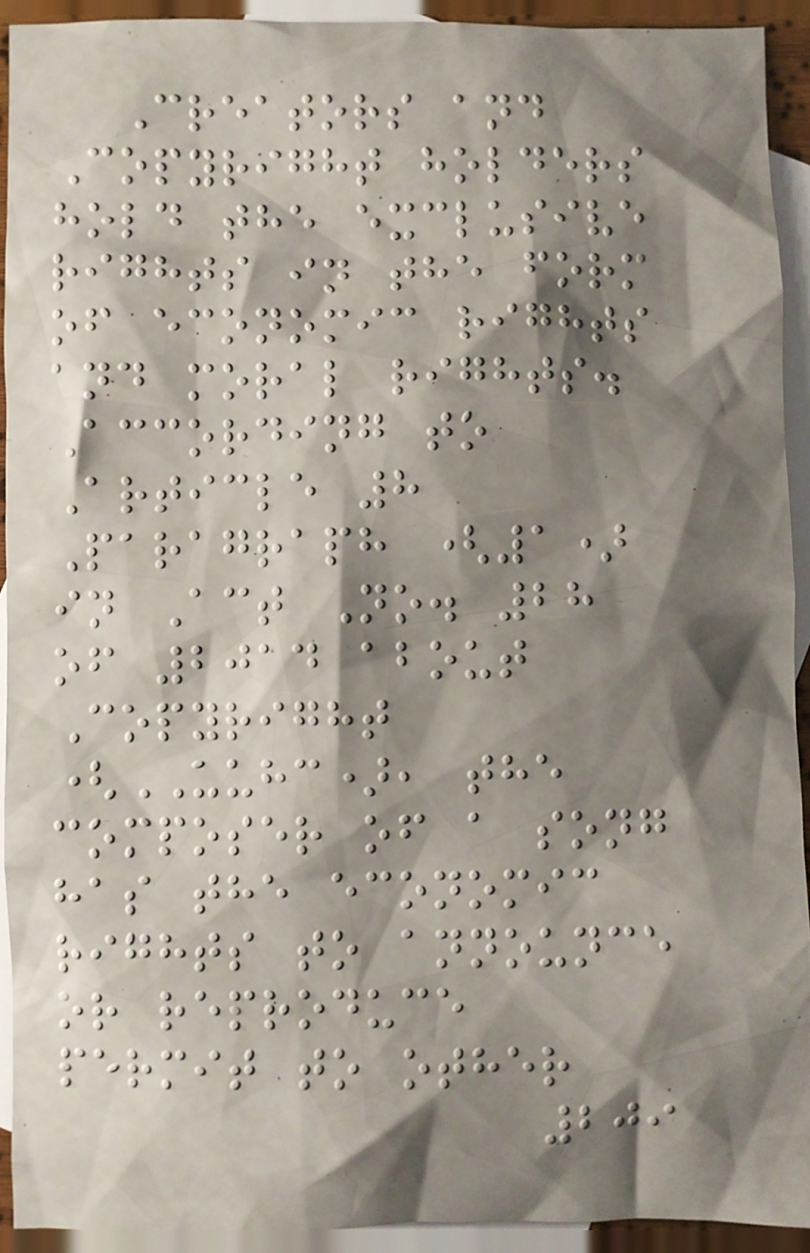Creators and
Copyright holders
hold the exclusive
rights in the form
of economic rights
and moral rights.
According to
Article 8
Paragraph (1)
in Act No. 28
of 2014 about
Copyright
(UUHC), the
composer of a song
has the economic
rights to announce
or reproduce
permit to other
209
